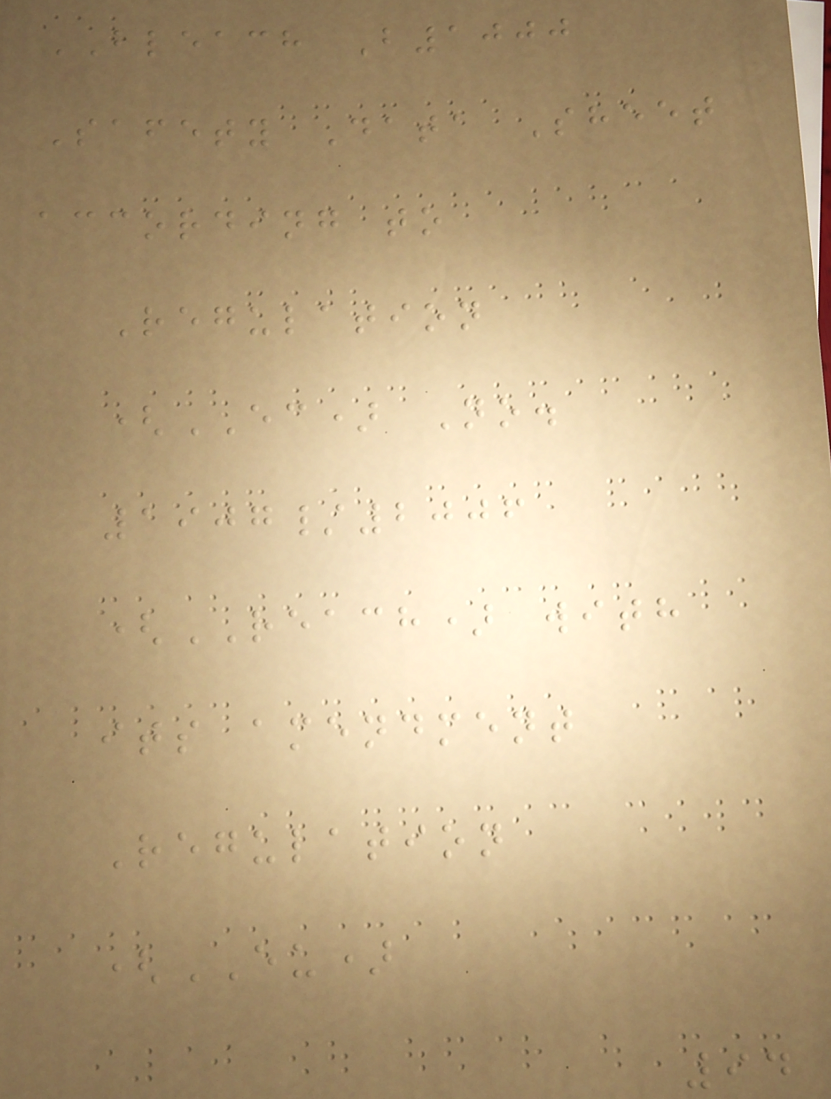BLEACH B1000
Safety Data Sheet
according to
Regulation
(EC) No.
1907/2006
(REACH) with
its amendment
Regulation
(EU)
94
